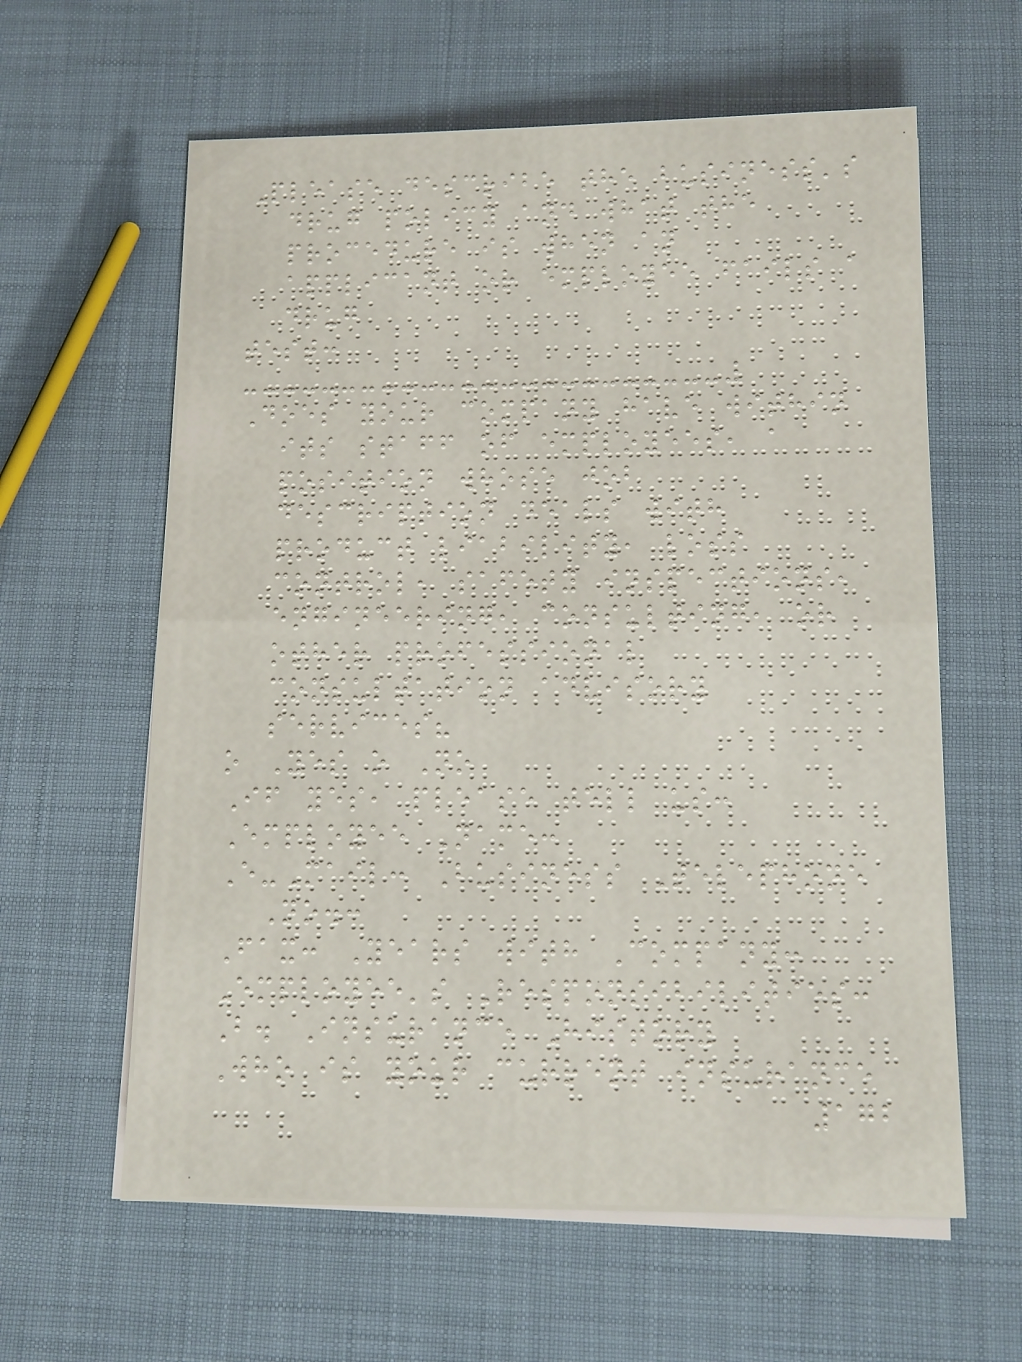Please describe the business's
drug policy and what the
procedure is when an
applicant or employee fails a
drug
test:
Does your company have within
its staff of employees, a
position whose job
description deals with
product liability, loss
control, safety inspections,
engineering, consulting, or
other professional
consultation advisory
services?
o Yes o No
If yes, please tell us:
Employee Name:
E-Mail: Business Telephone
No.:
Fax: Years with Company:
Employee's Responsibilities:
B. Insurance History
Who is your current insurance
172
